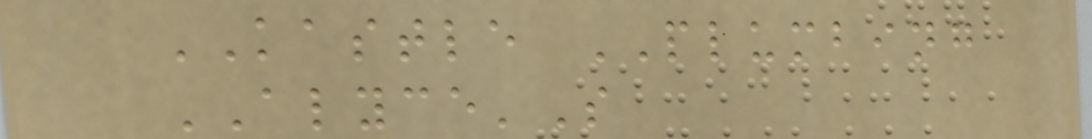KASTLE PLUMBING
ALYCE'S
